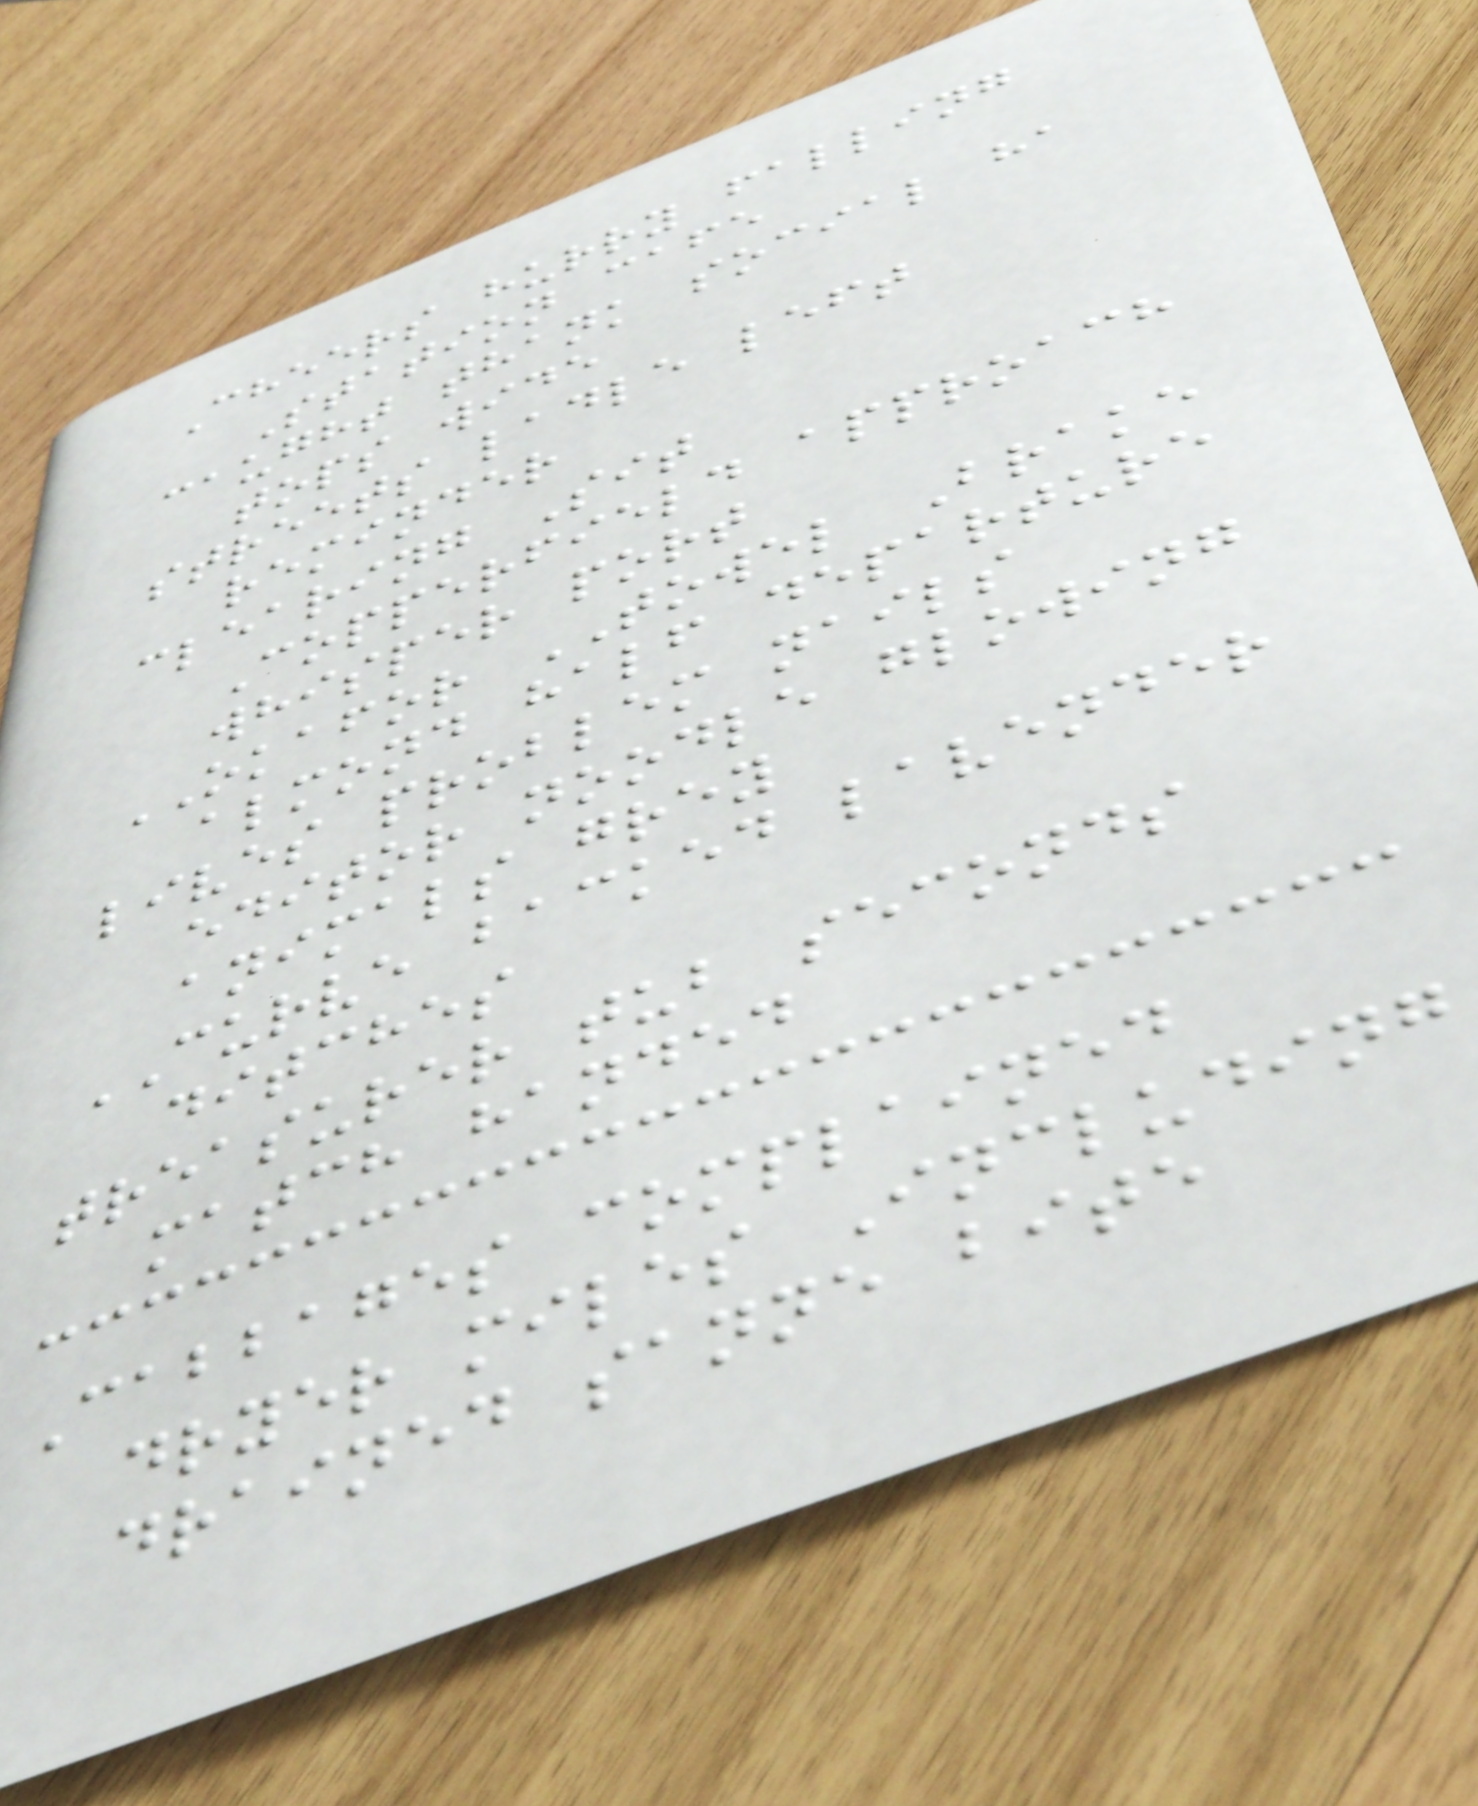Cheers hurry falling
Station cafe
caught thank social ha
tops wide
streets ladle left
reminder
clearing Sit
Copperfield approach
whisper port
OKAFOR TOWEL Brake
almond half departure
lives problem nails
editor noodle glowing
animals grey
CURVE backed lavender
ditches
treasurer tub seconds
match handed
Cabbages complained
dryer miles Including
drained sanne bite
